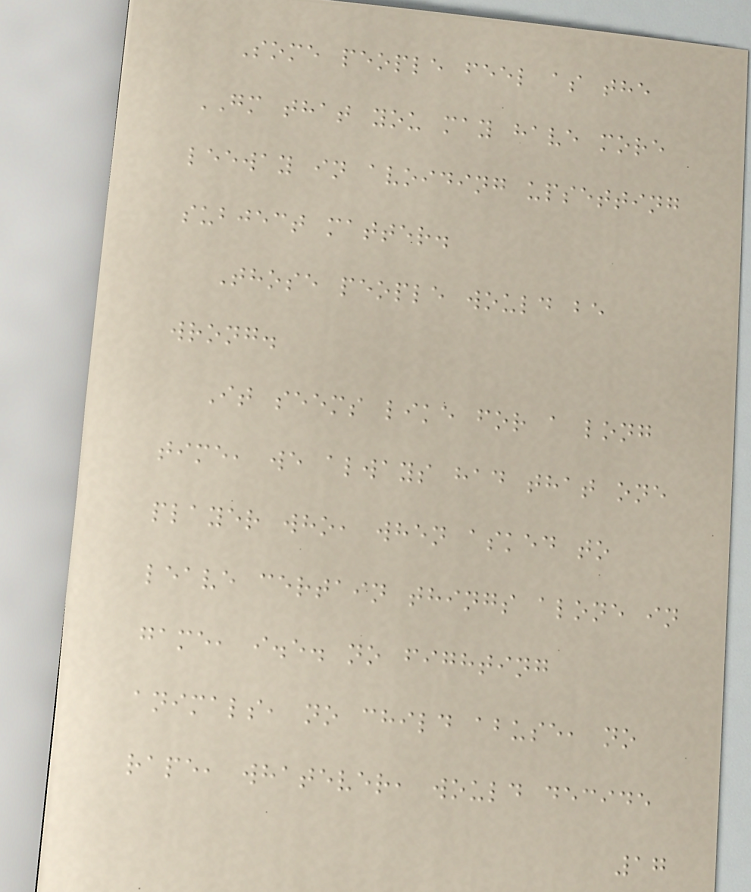Some people feel as the
GM that you may have more
leeway in avoiding upsetting
subject matter.
Those people would be
wrong.
It seems like for a long
time, we always had that one
player who, when asked to
leave certain things alone in
game, i.e. no fighting
animals, no child abuse, no
rape, whatever, would decide
17
